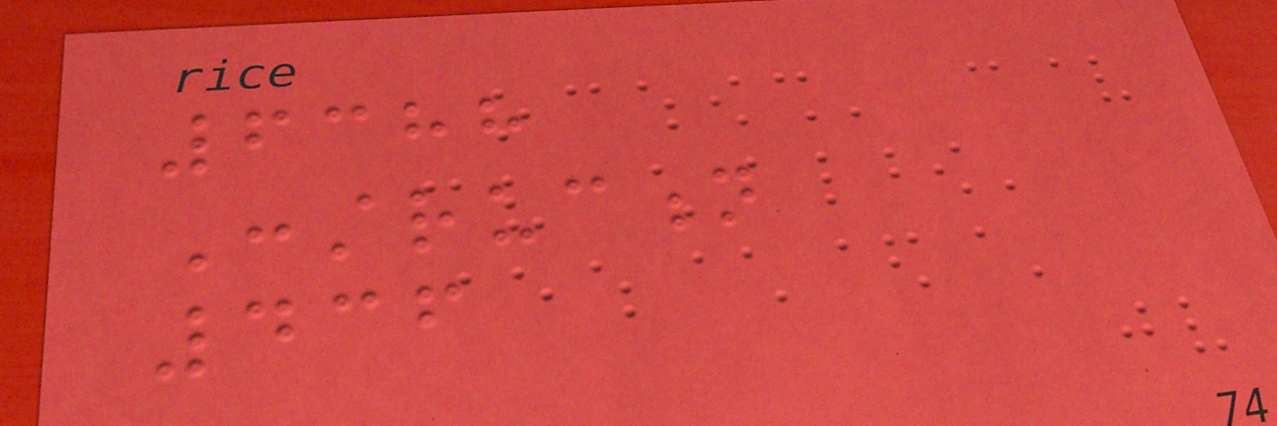6388
Construction
436
